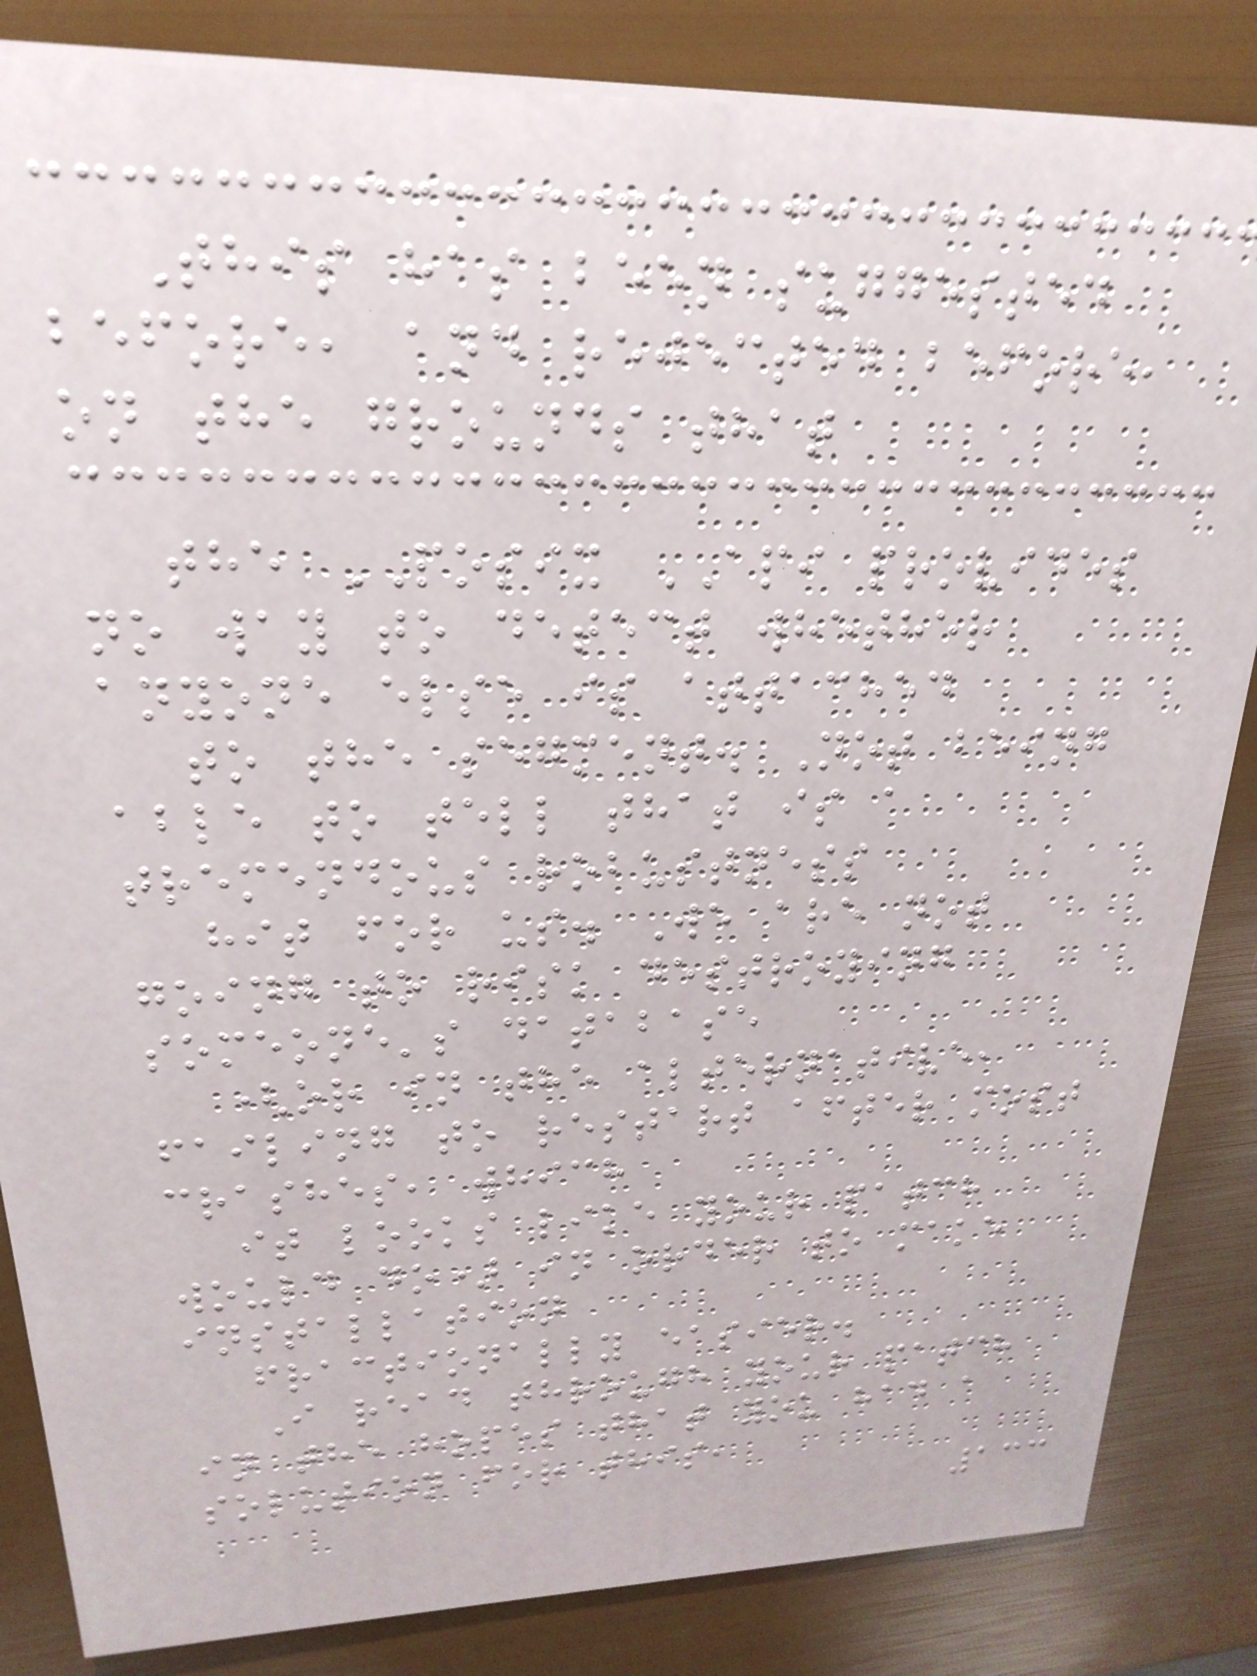This has been suggested
before, and rejected before,
on the grounds that
the POSIX API provides
no way to detect whether
anyone else is attached
to the segment. Not being
able to tell that is a
tremendous robustness
hit for us. We are not
going to risk destroying
someone's database
(or in the alternative,
failing to restart after most
crashes, which
it looks like your patch
would do) in order to make
installation
fractionally easier.
I read through your patch
in the hopes that you had a
solution for this,
133
